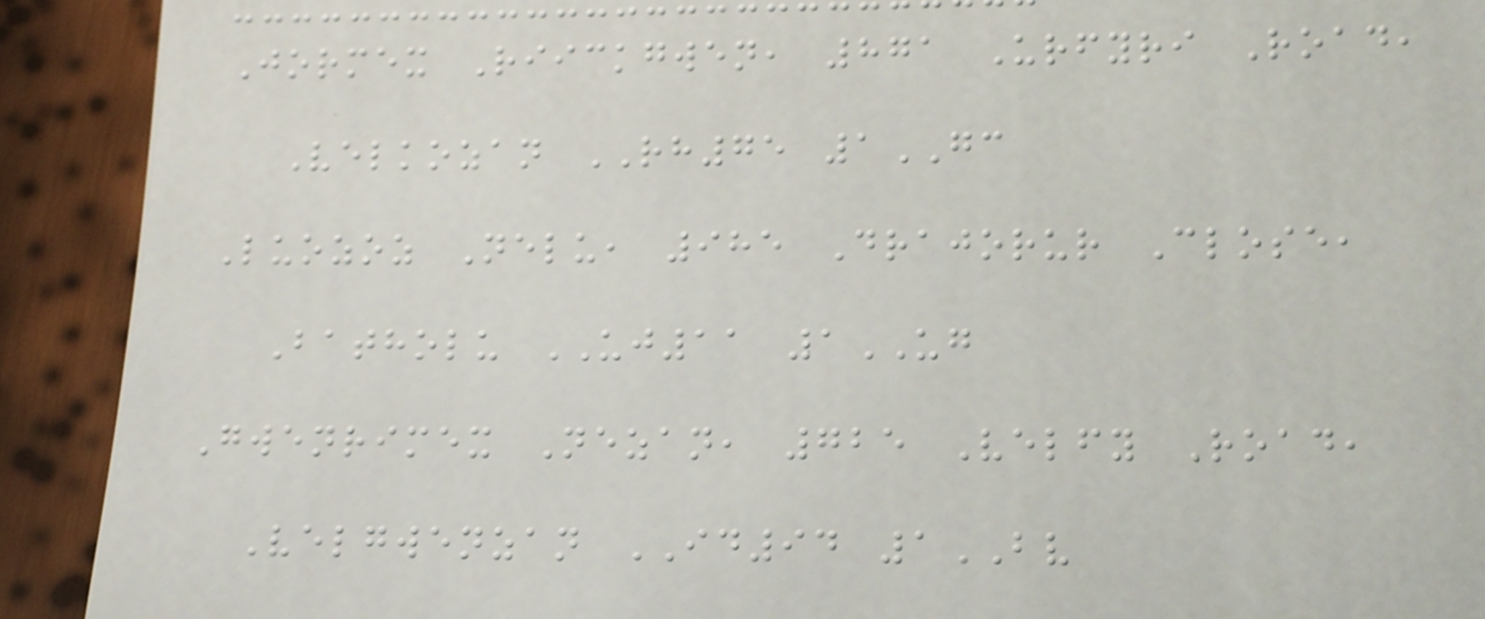Jormex Riickgwen, 871 Urfyri Road,
Velkozan RH75 1GC
Luozoz Nelu, 985 Drajorur Close,
Batholu UJ11 1UG
Gwenrimex Nezan, 725 Velfy Road,
Velgwenzan ID94 1BV
